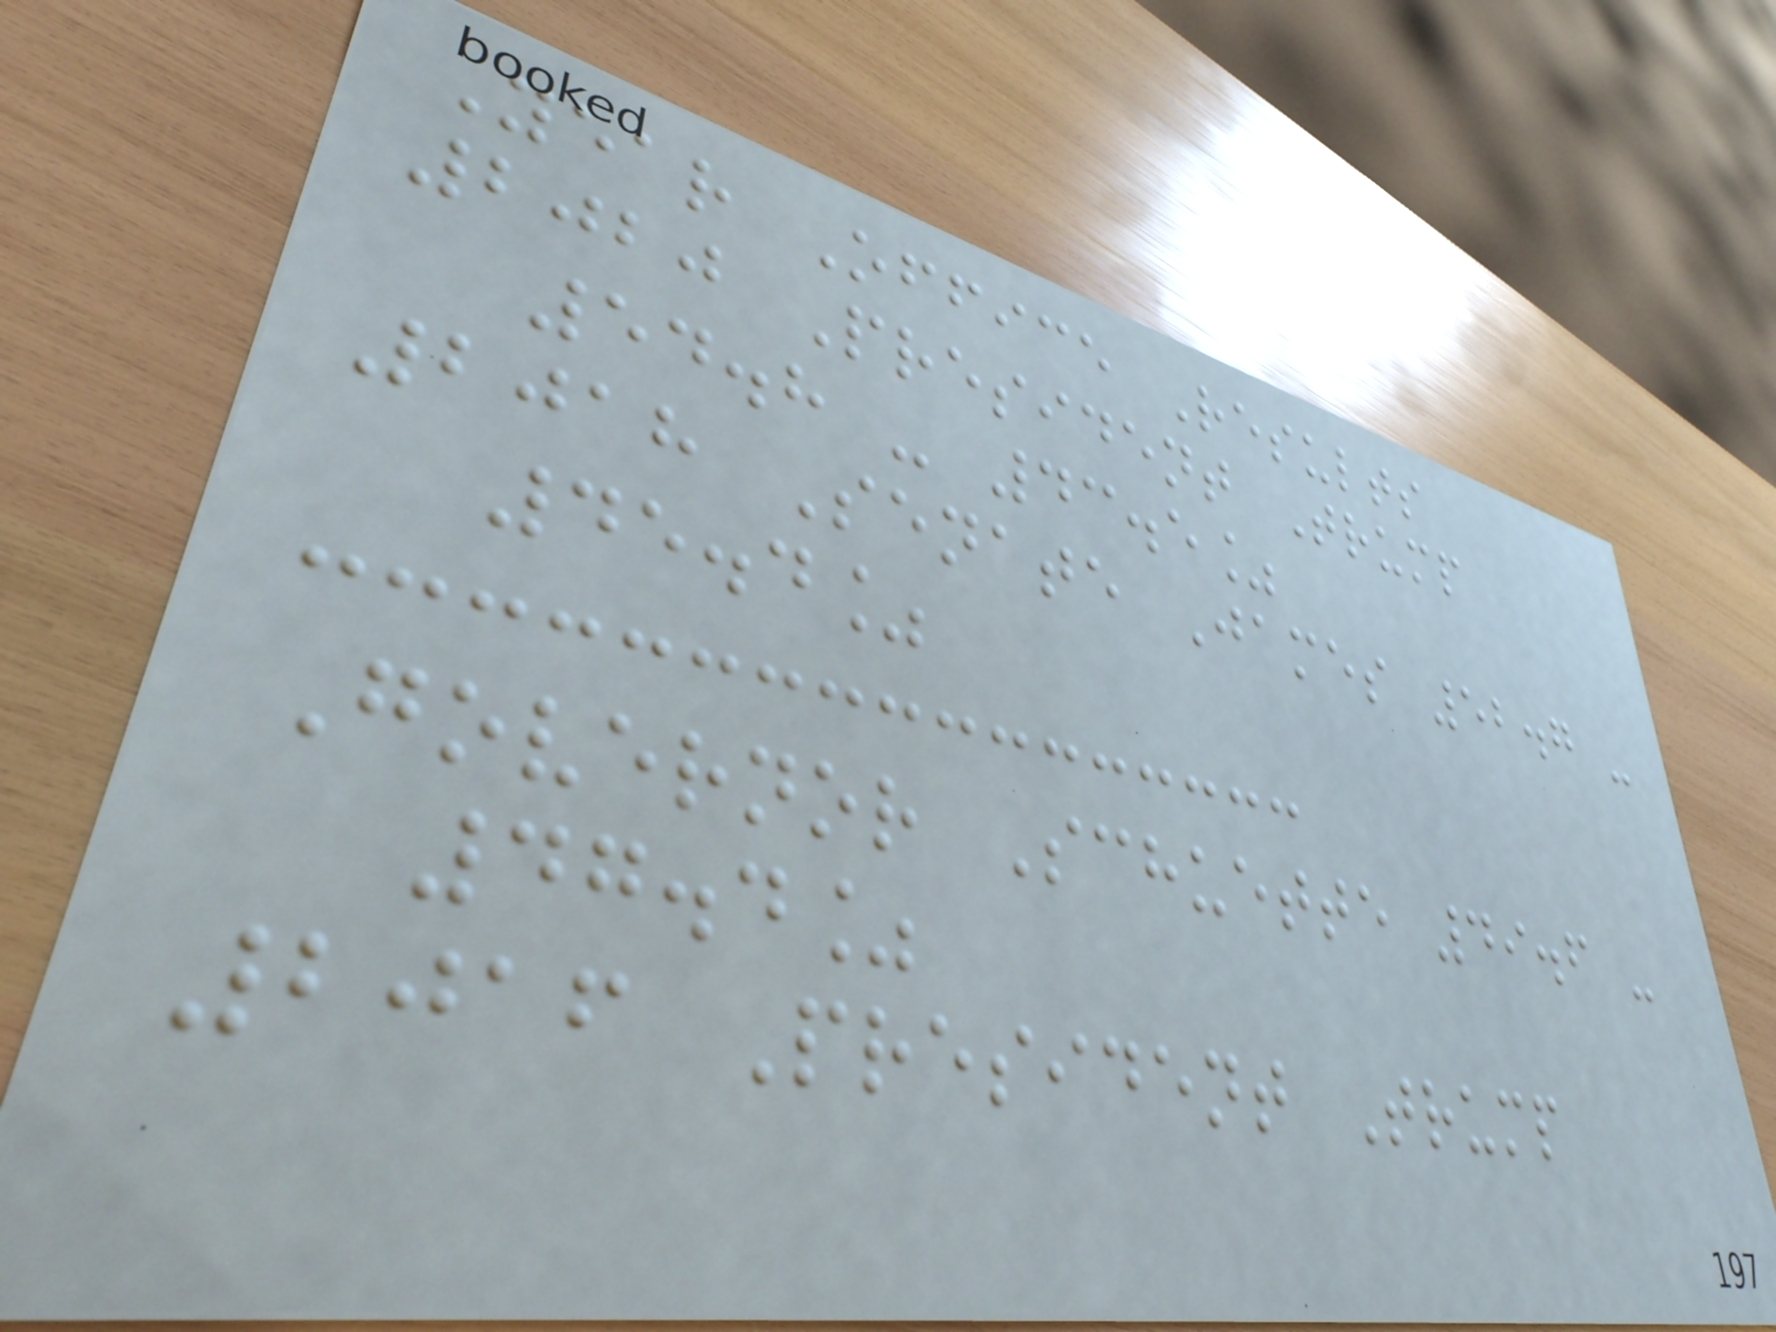Year Office Results
2020 President Trump
54.8 - 43.5%
2018 Senate James 52.7 -
45.4%
Governor Schuette 49.6 -
47.4%
2016 President Trump
